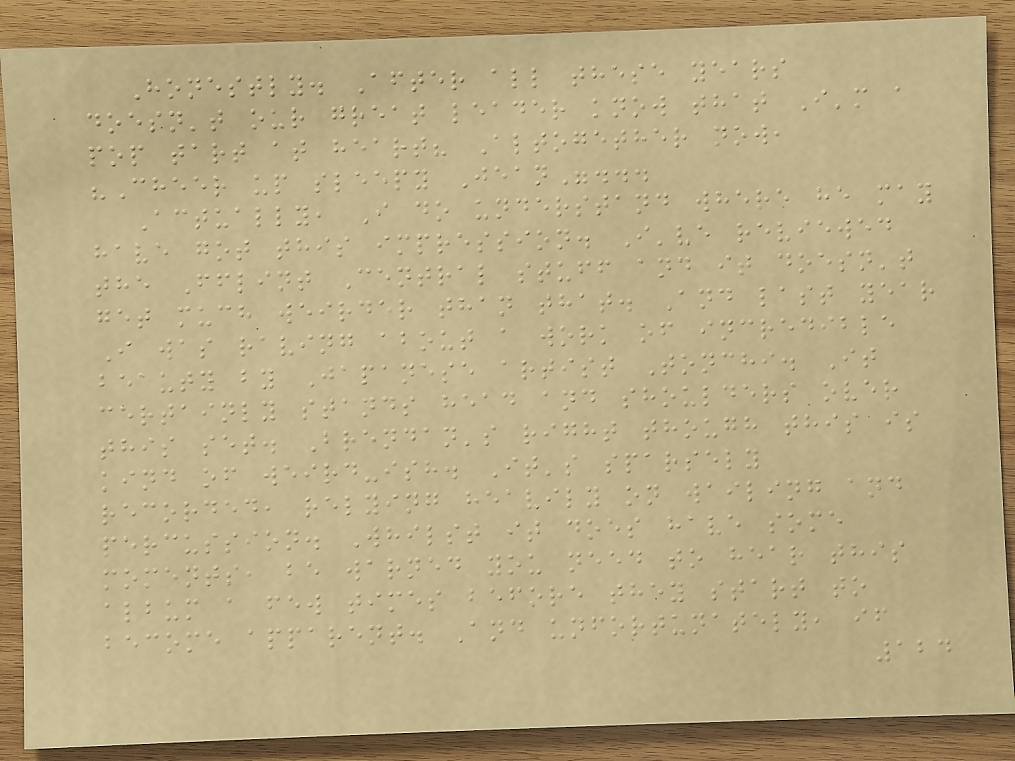Honestly. After all these years
doesn't our great leader know that I'm a
pop tart at heart? Altogether now,
"Cheer up sleepy Jean"...
Actually, I do understand where he may
have got this impression. I've reviewed
the Fflint Central stuff and it doesn't
get much weirder than that. And last year
I was raving about a work of incredible
beauty by Japanese artist Tonchi. It
certainly stands head and shoulders over
this set. Brendan's right though this is
kind of weird-ish. It's sparsely
recorded, relying heavily on wailing and
percussion. Whilst it does have some
moments, be warned you need to hear this
album a few times before they start to
become apparent. And unfortunately, if
124
